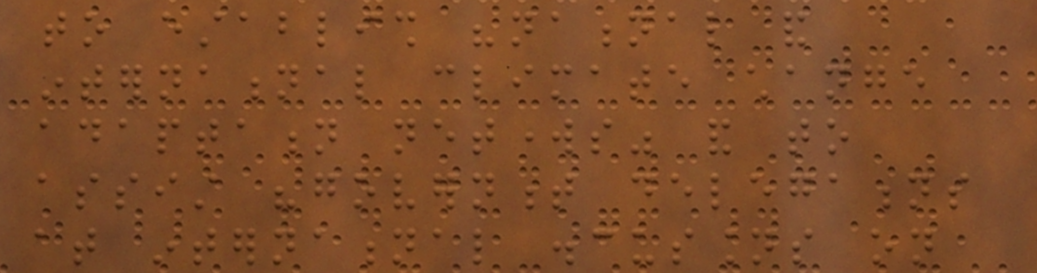to establish "national and
international climate change
adaptation networks" and to
assist "government delegations
at international discussions on
